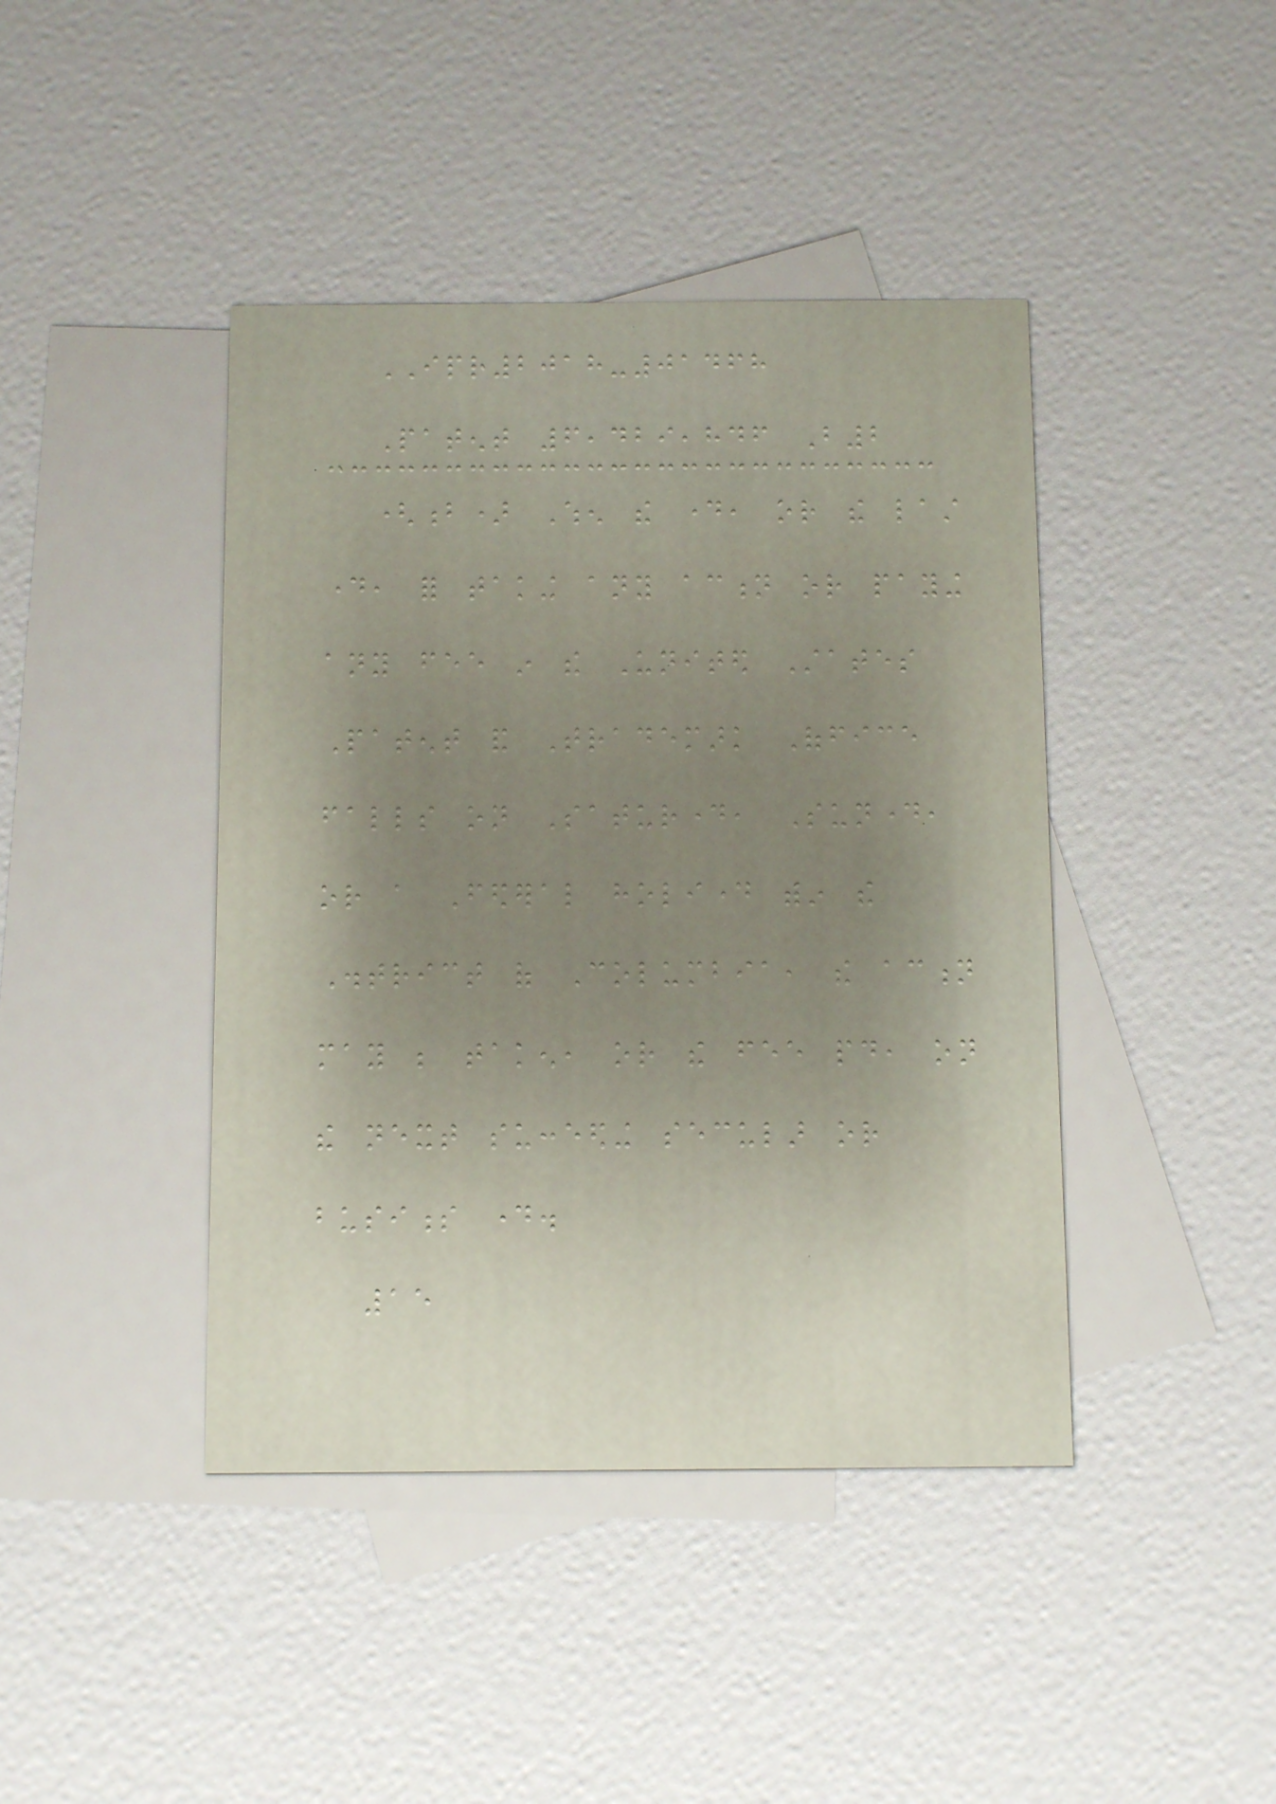IPR2018-01468
Patent 6,429,846 B2
(b) When the day, or the last
day, for taking any action or paying
any fee in the United States
Patent and Trademark Office
falls on Saturday, Sunday,
or a Federal holiday within the
District of Columbia, the action
may be taken, or the fee paid, on
the next succeeding secular or
business day.
15
